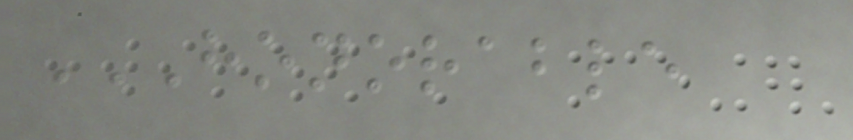HONORABLE
